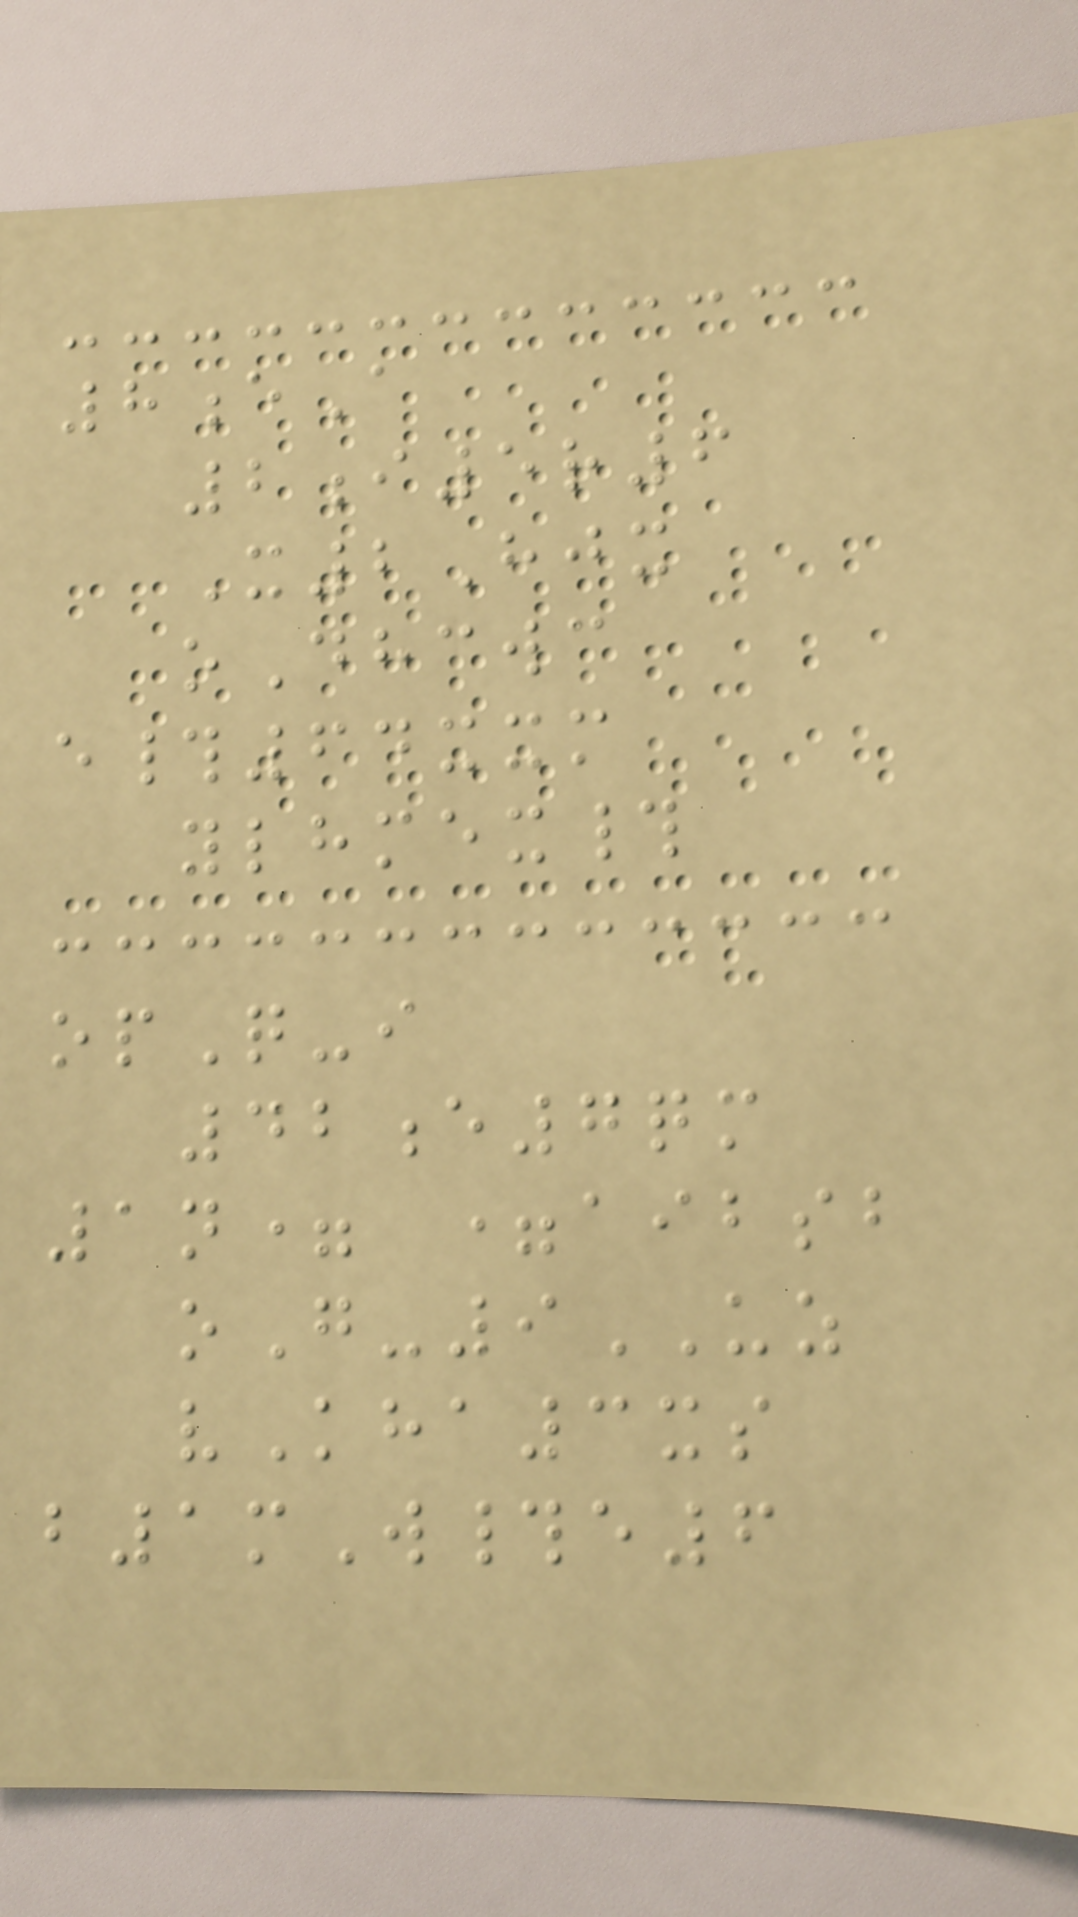8eA
2i5r6
X2Hjx
oDhcwc
e#64xxm
ylhmex#
opQ-i
42e7qm
1n= =aibsb
oG-9UZ
vKha3xs
b1mW#e6
